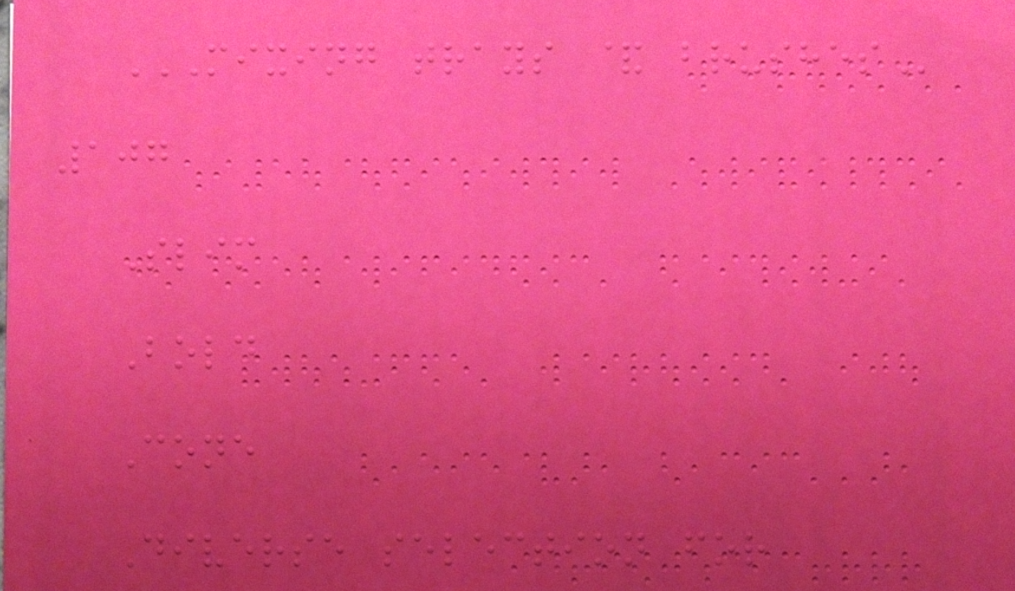MIXING TRAYS & BRUSHES
107
Slim
Bold
Cone
Diverse selection for
